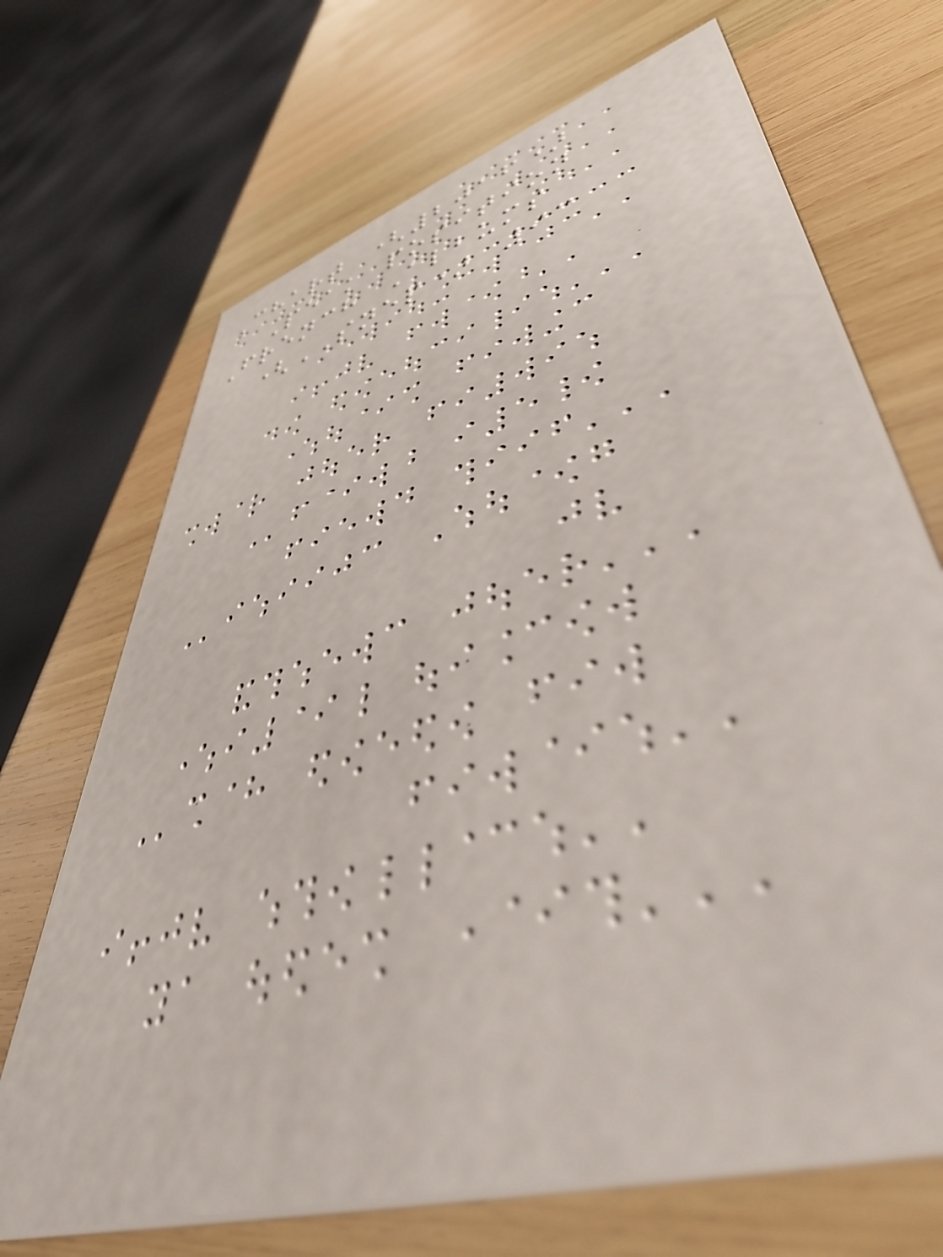Chart (2016)
Peak position
French Albums
(SNEP) 93
